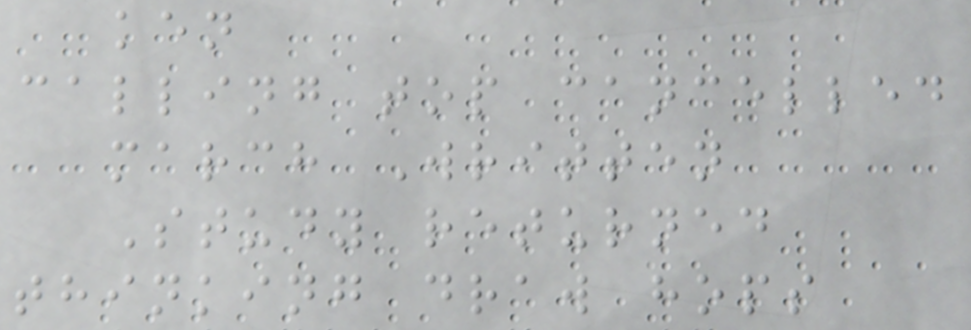ken
calling top cancelled
march Written
Study returned
thinking draw hops
